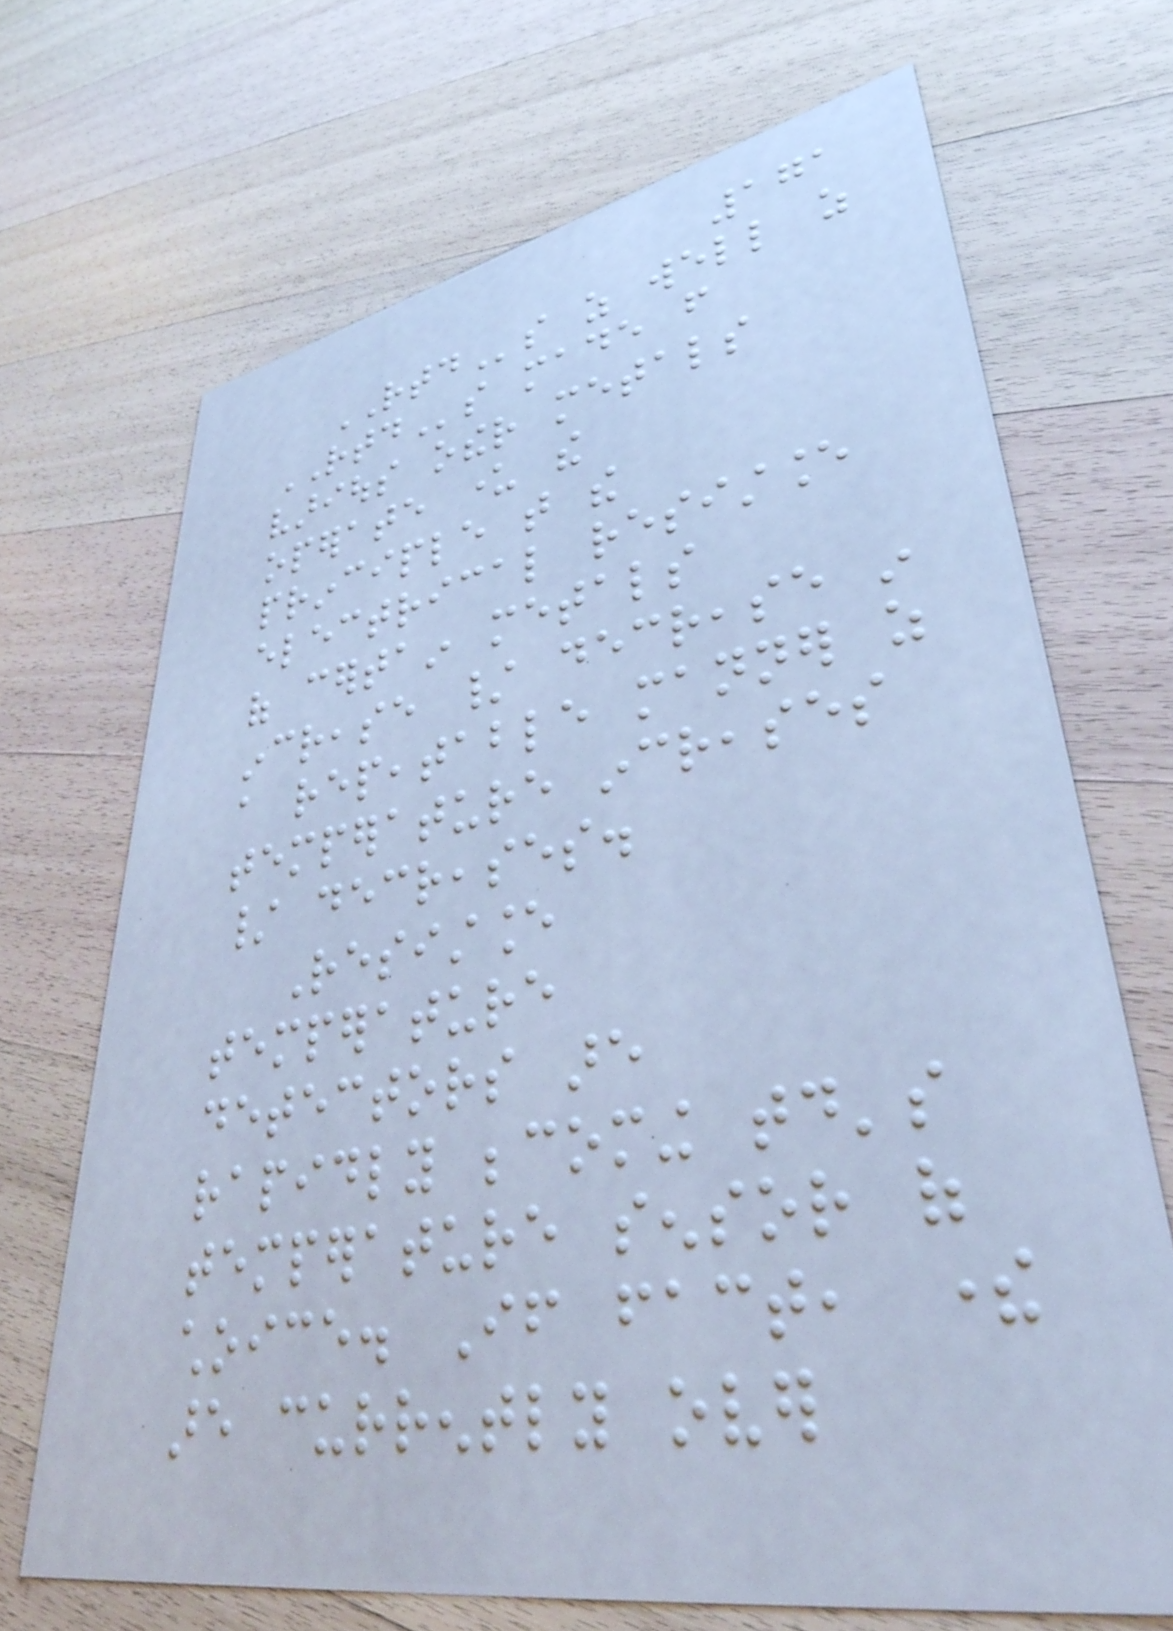171
RTDs as well as
RTDs made from
various other metals
operate under the
principle that the
electrical resistance
of certain metals
increase / decrease in
a repeatable manner as
temperature increases
/ decreases.
Resistance
temperature
detectors are
rapidly becoming today's
temperature sensor of
choice. If fact, there
are currently over
